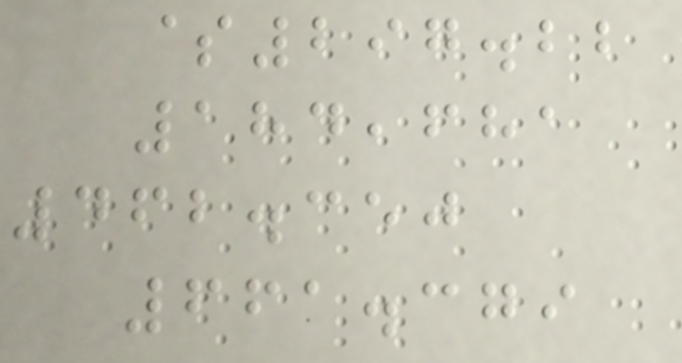$297.22
184,681
462.350
661.379
